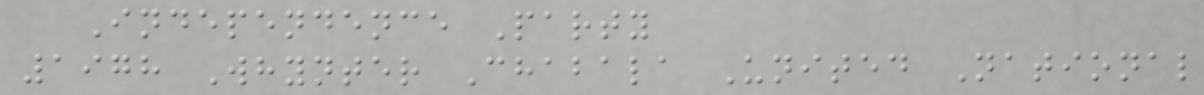Independence Party
1978 Whynter Chabala United National
